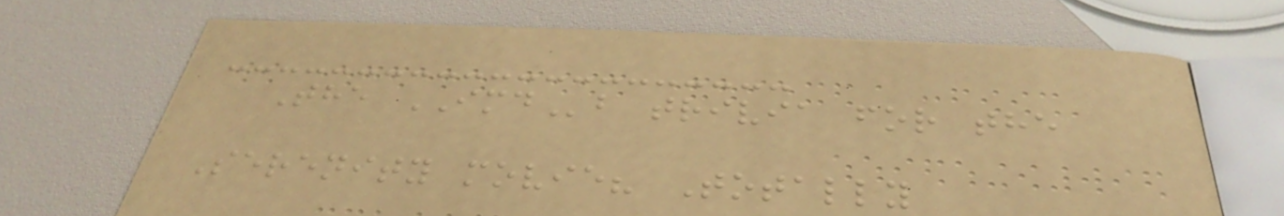The IMDb trivia for the
Serenity movie? Totally
